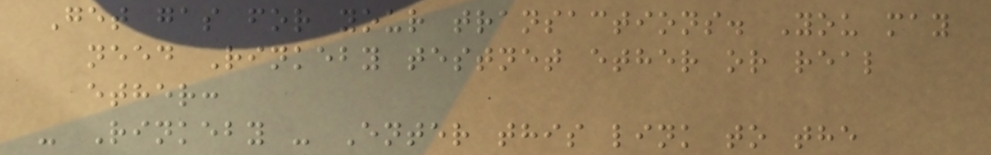Get gas for your transactions. You may
need Rinkeby testnet ether or real
ether:
- Rinkeby - Enter this link to the
